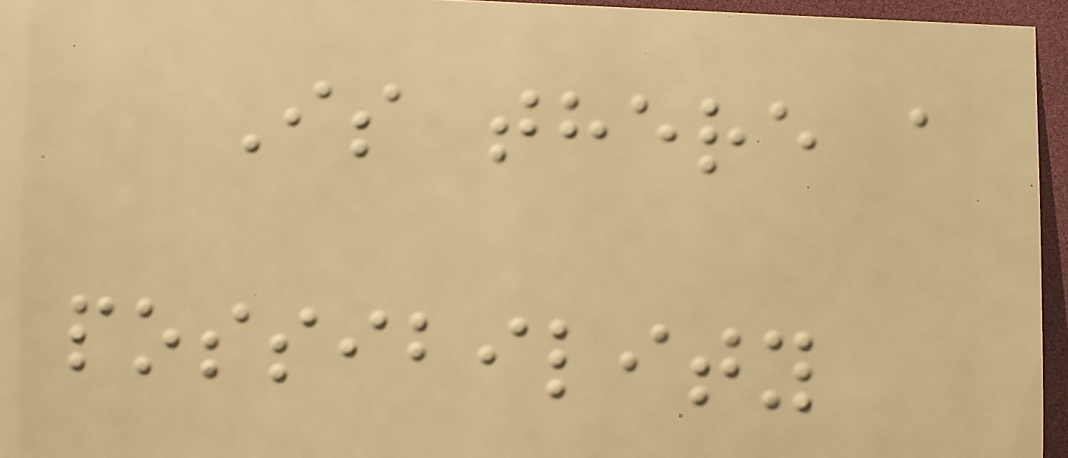Is there a
possibility
